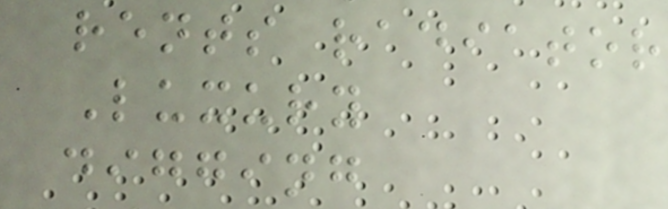rents radiator
Luxury
digging
